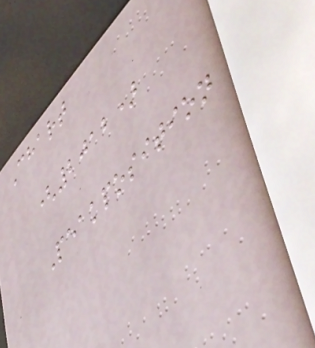Chart
(2012)
Peakposition
